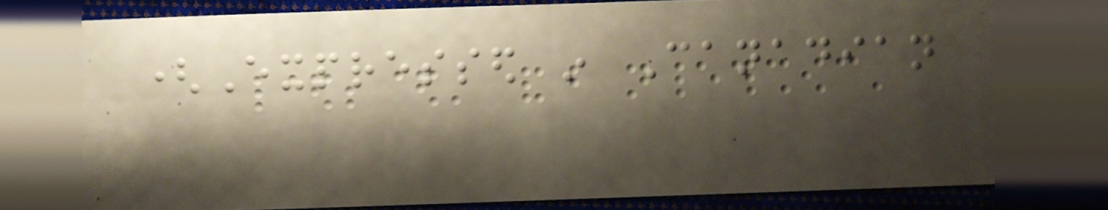(Expressed in Canadian
